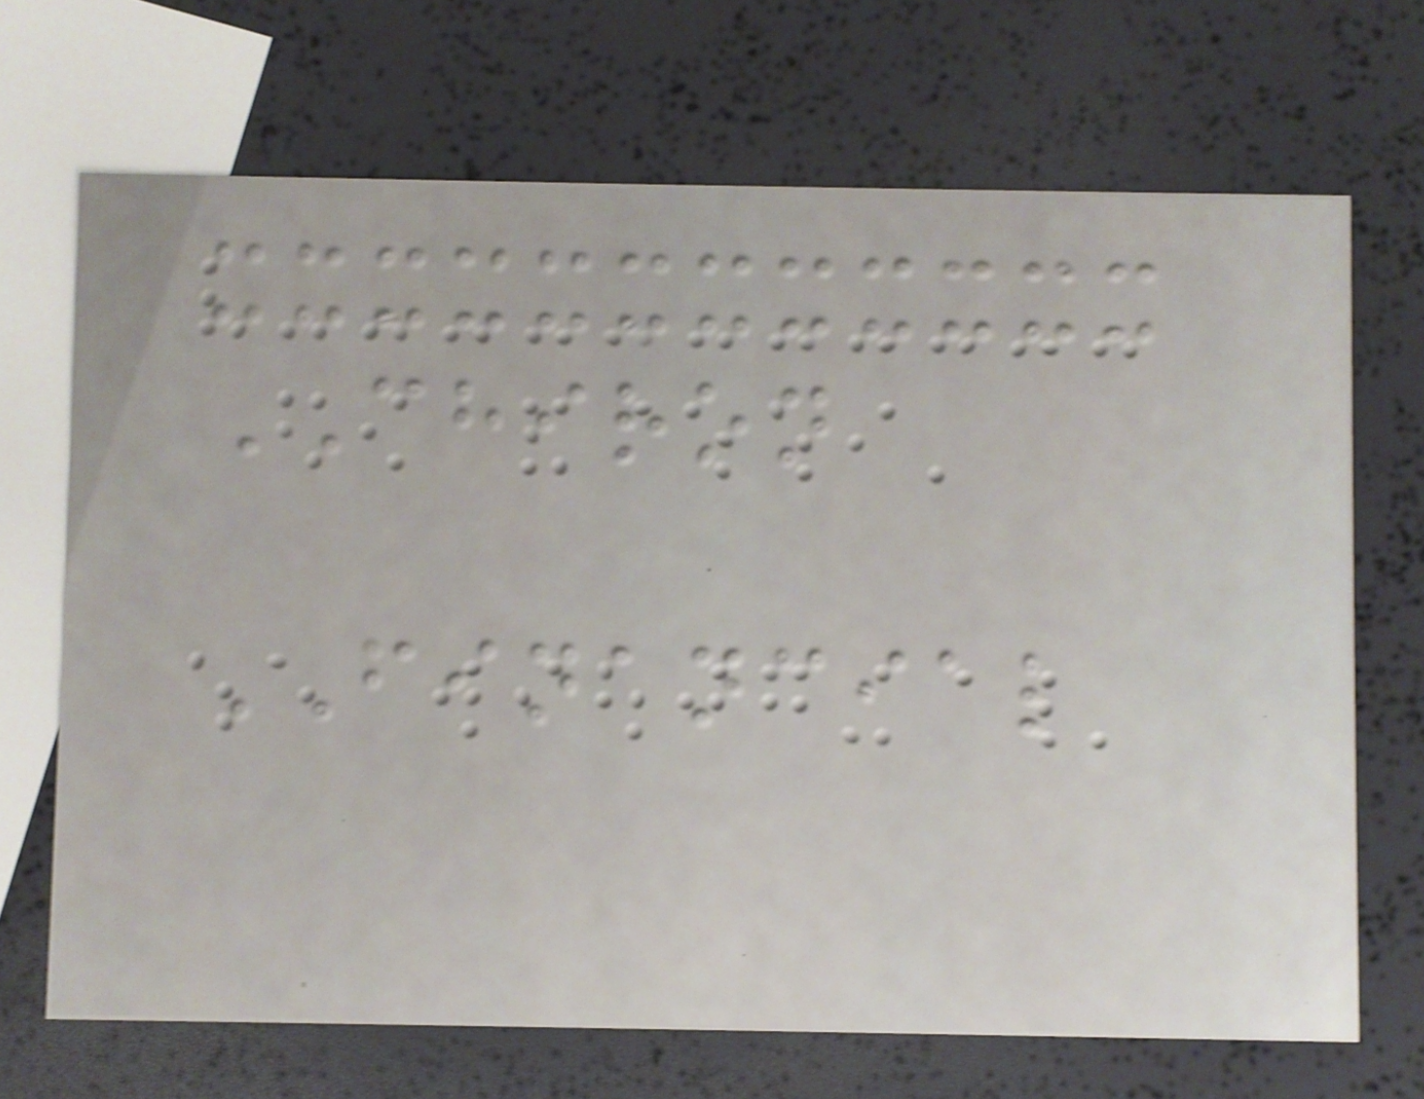CHIRON
FINANCIAL
